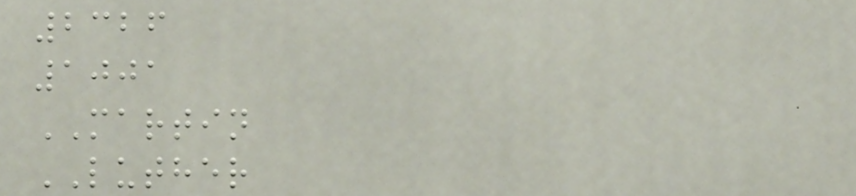2326
1001
MARTIN
LUTHER
